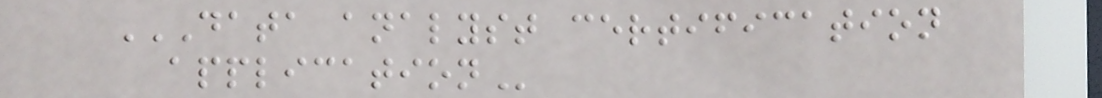DATA ANALYST CERTIFICATION
APPLICATION
